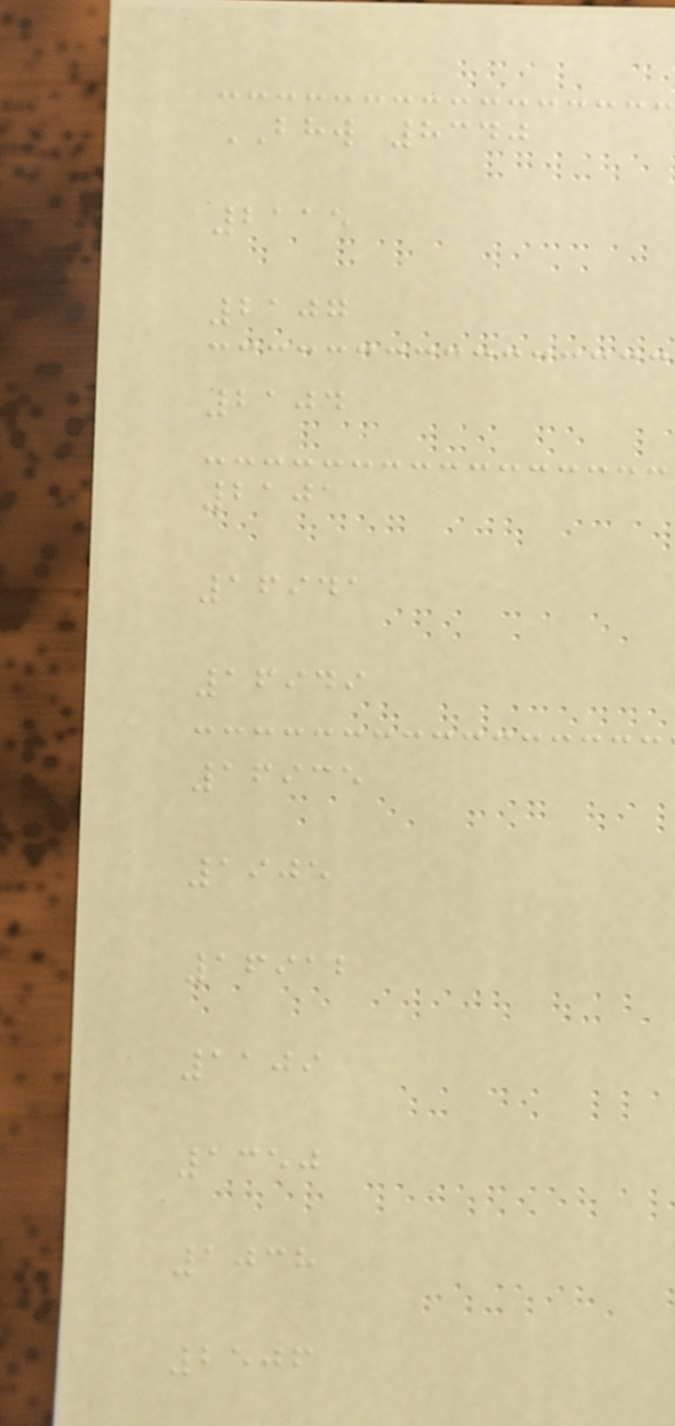BHW 8340
2115
2107
2104
2101
16941
16949
16935
1905
16912
1109
1350
1038
2506
